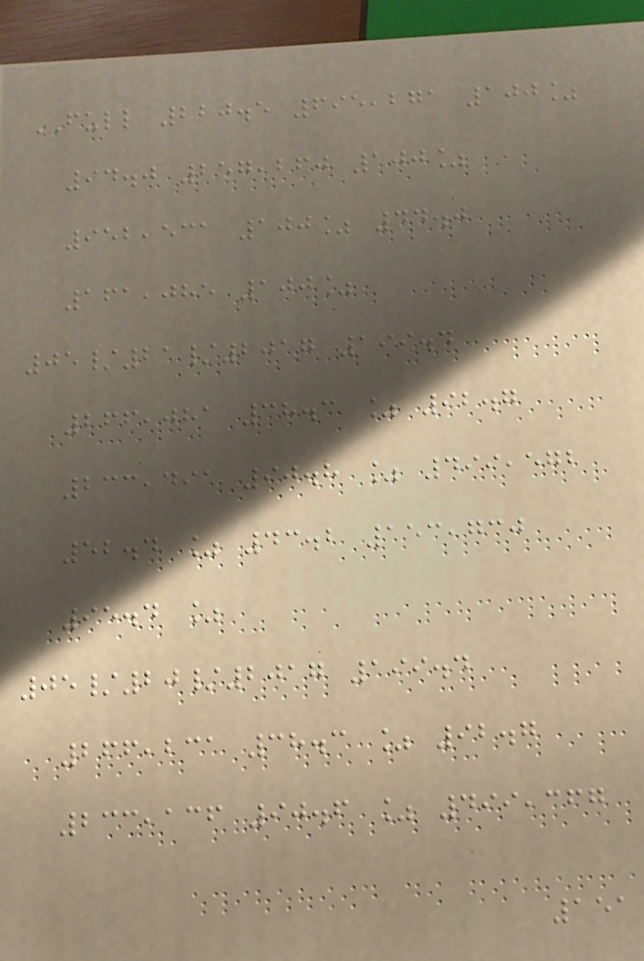FULL 220.5 695,271 100%
94.0 257,260 100%
952,531 100% 44.0
161,085 100%
05/21/2017 199.4
266,081 38.3 % 92.7
233,491 90.8 % 499,572
52.4 % 43.2 153,730
95.4 %
05/20/2017 199.4
266,231 38.3 % 92.7
233,136 90.6 % 499,367
151
